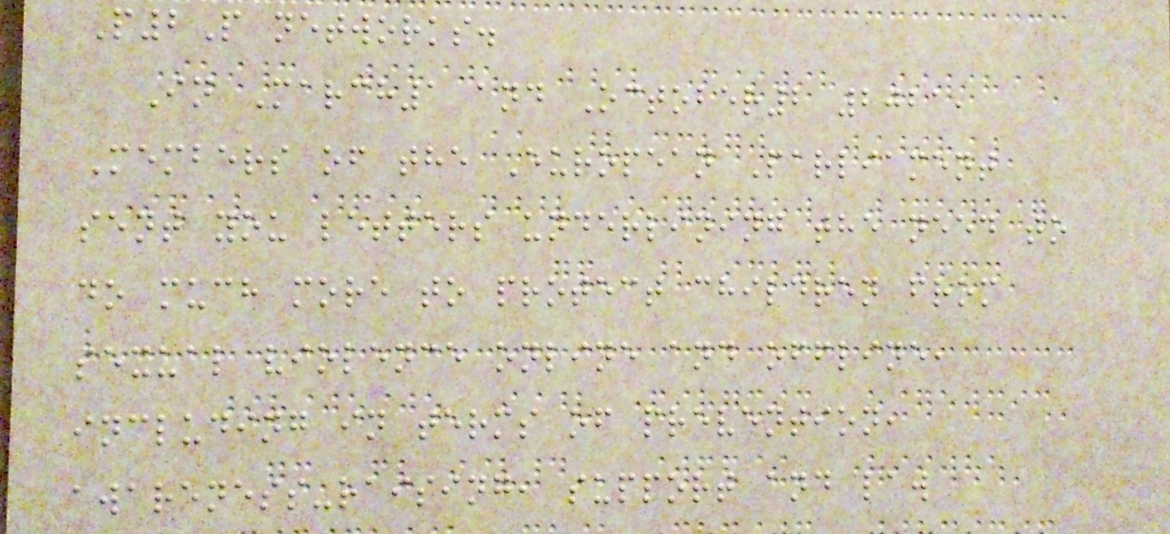P2P networks.
In March1 and October2 2021,
Members of the European Parliament
sent you letters underlining the need to
do much more to protect children from
sexual violence online and offline,
including in terms of prevention,
awareness-raising, support and law
